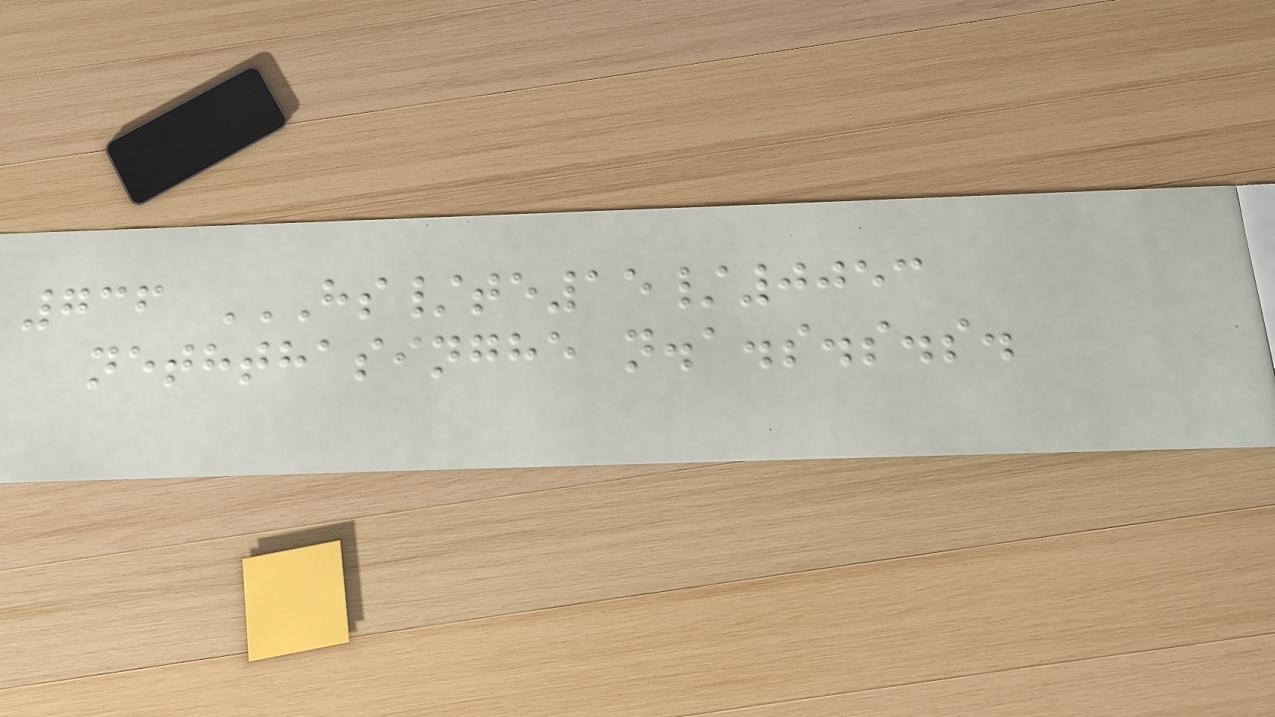736 HS/TE15/0053
NETHTHASINGHE N.A.S.S.S.
